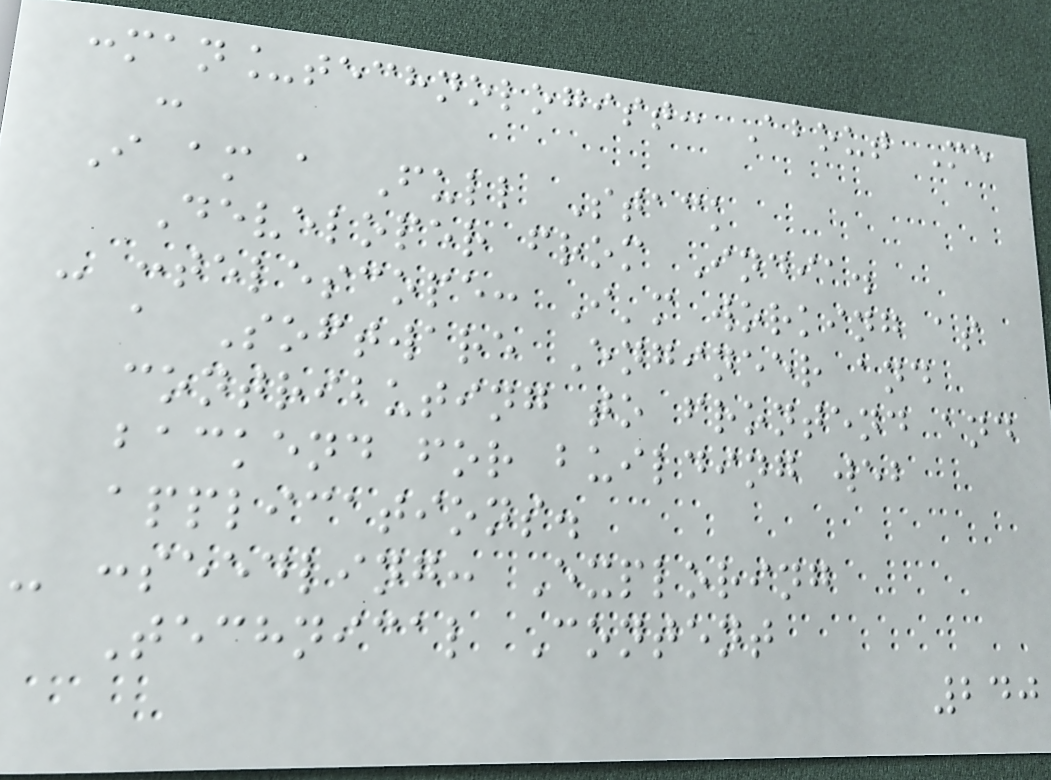:man_technologist: About Me
:
I am a Full Stack
Developer from India.
- :telescope: I'm working as
a Software Engineer and
contributing to frontend and
backend for building web
applications.
- :seedling: Exploring
Technical Content
240
